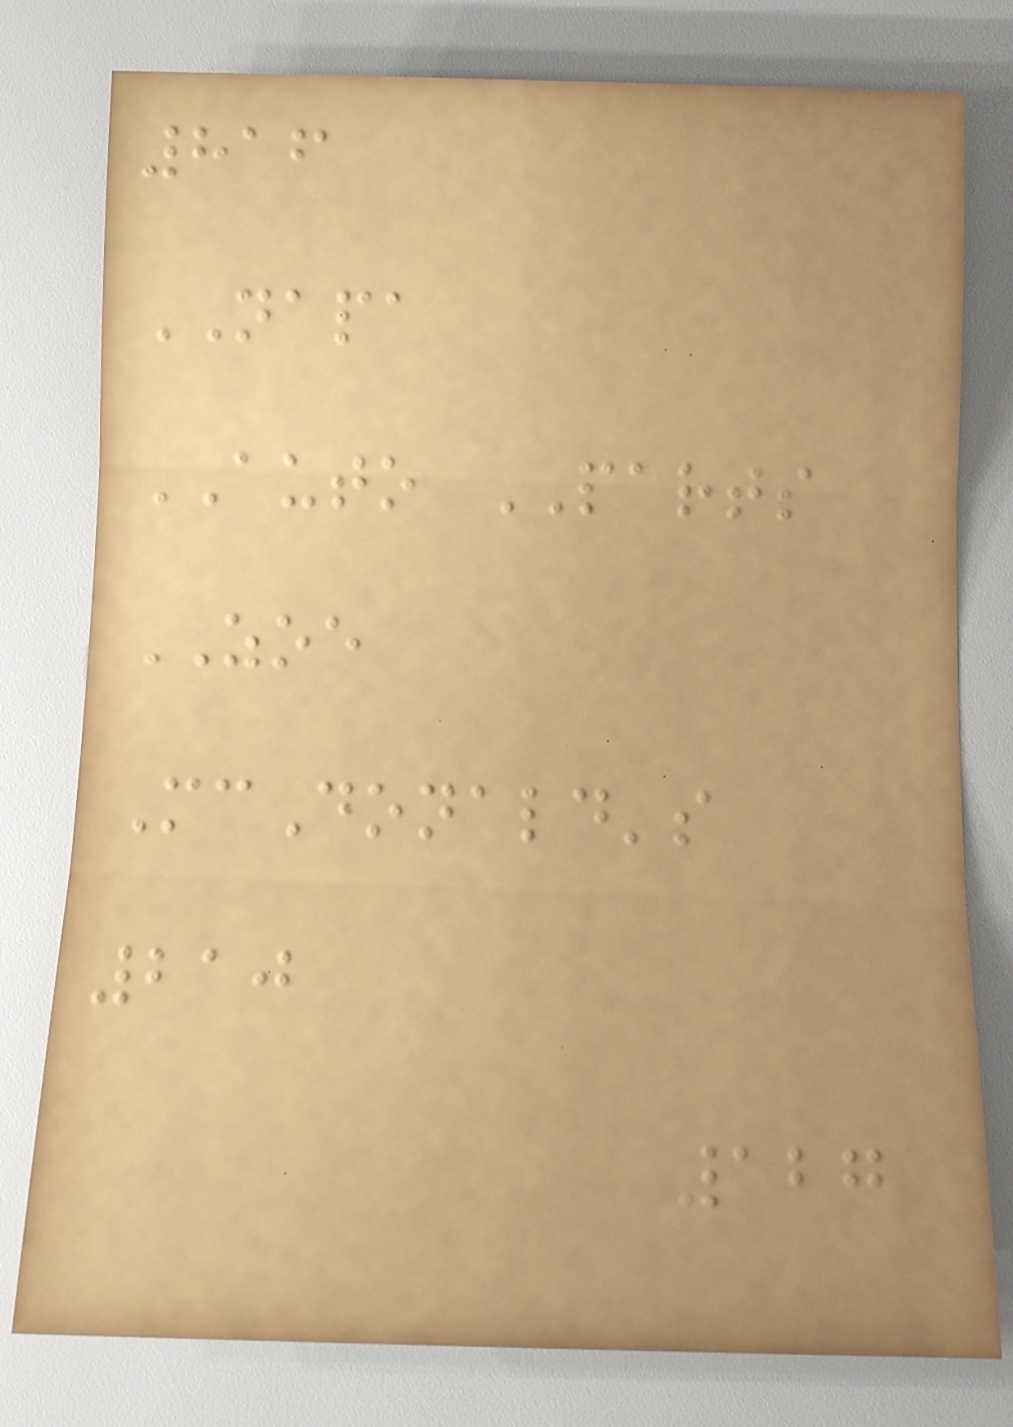816
NAPA
AUTO PARTS
ZOE
McDonald's
210
127
